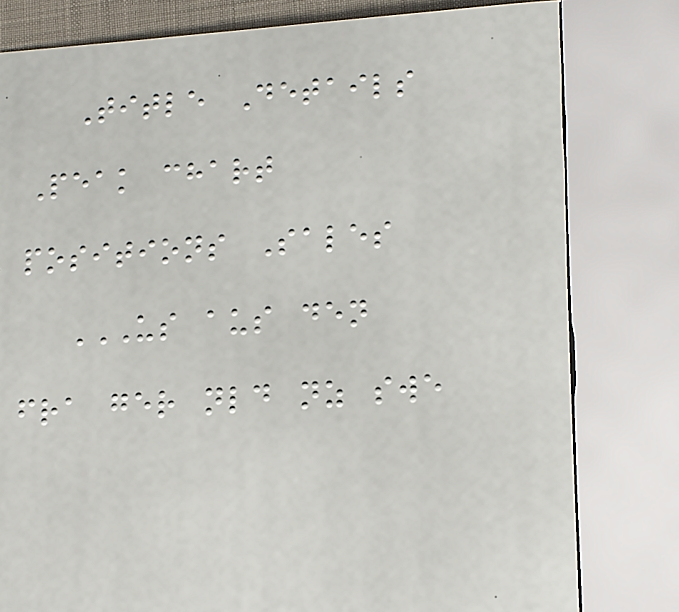Title Details
Peak chart
positions Sales
US AUS DEN
FRA GER NLD NZ SWE
